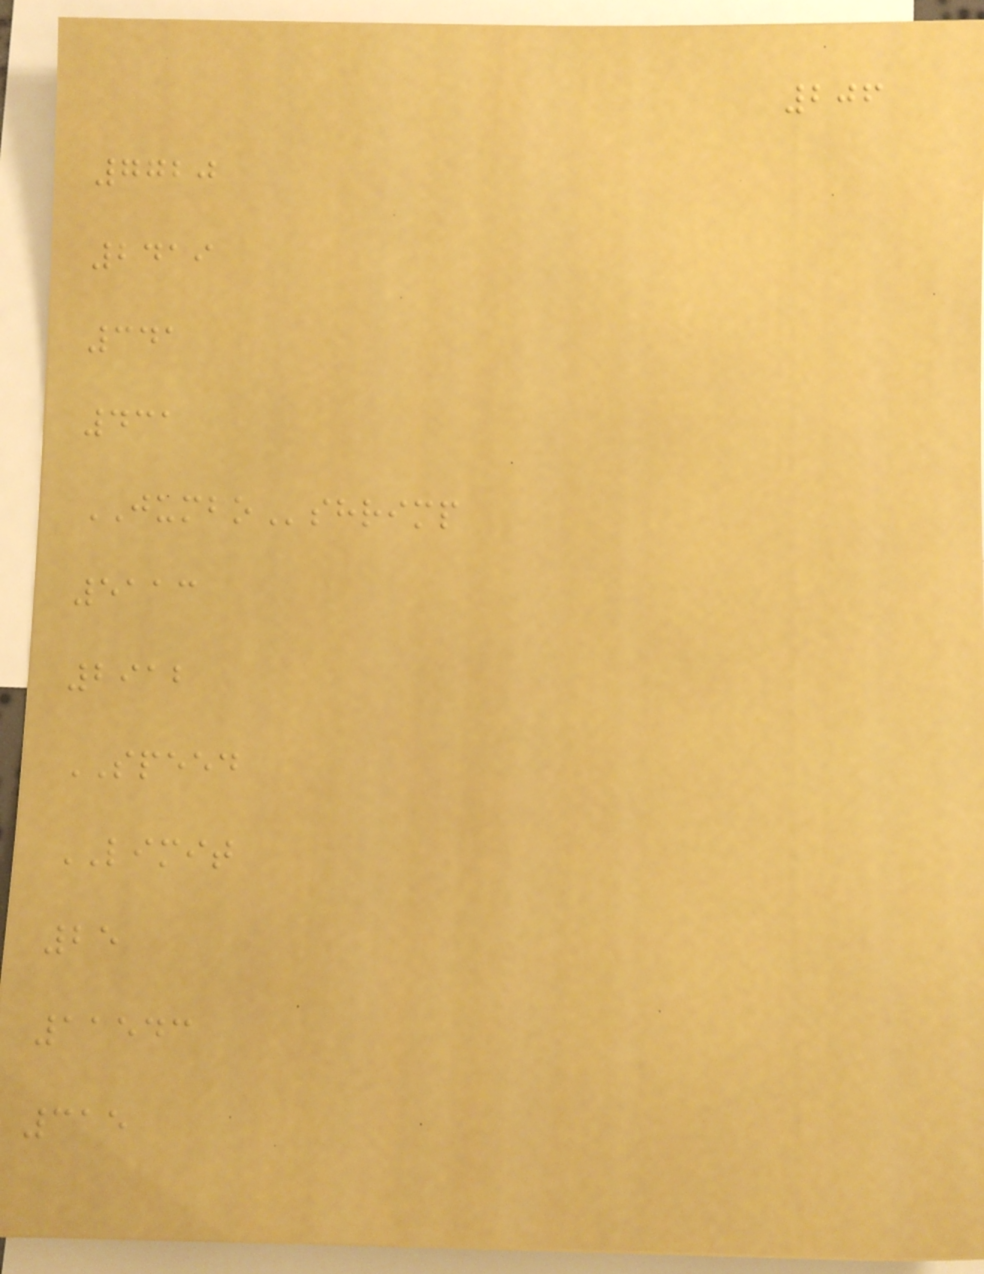206
7720
2419
341
431
JUMBOshrimp
5113
2912
SPEED
LIMIT
25
11543
315
